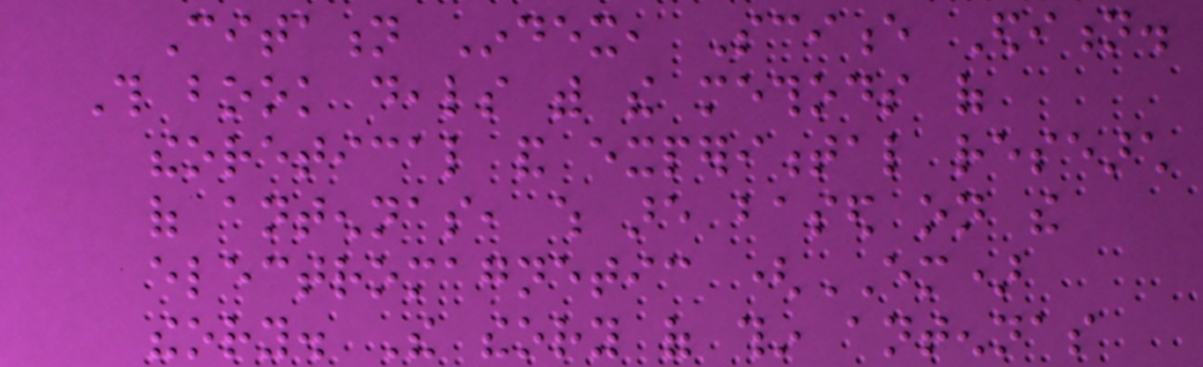Citation Index, Science Edition.
This book deals with the methods of
theoretical and experimental research
of antennas, which are based on the
electromagnetic (EM)
theory. The theory of thin antennas
